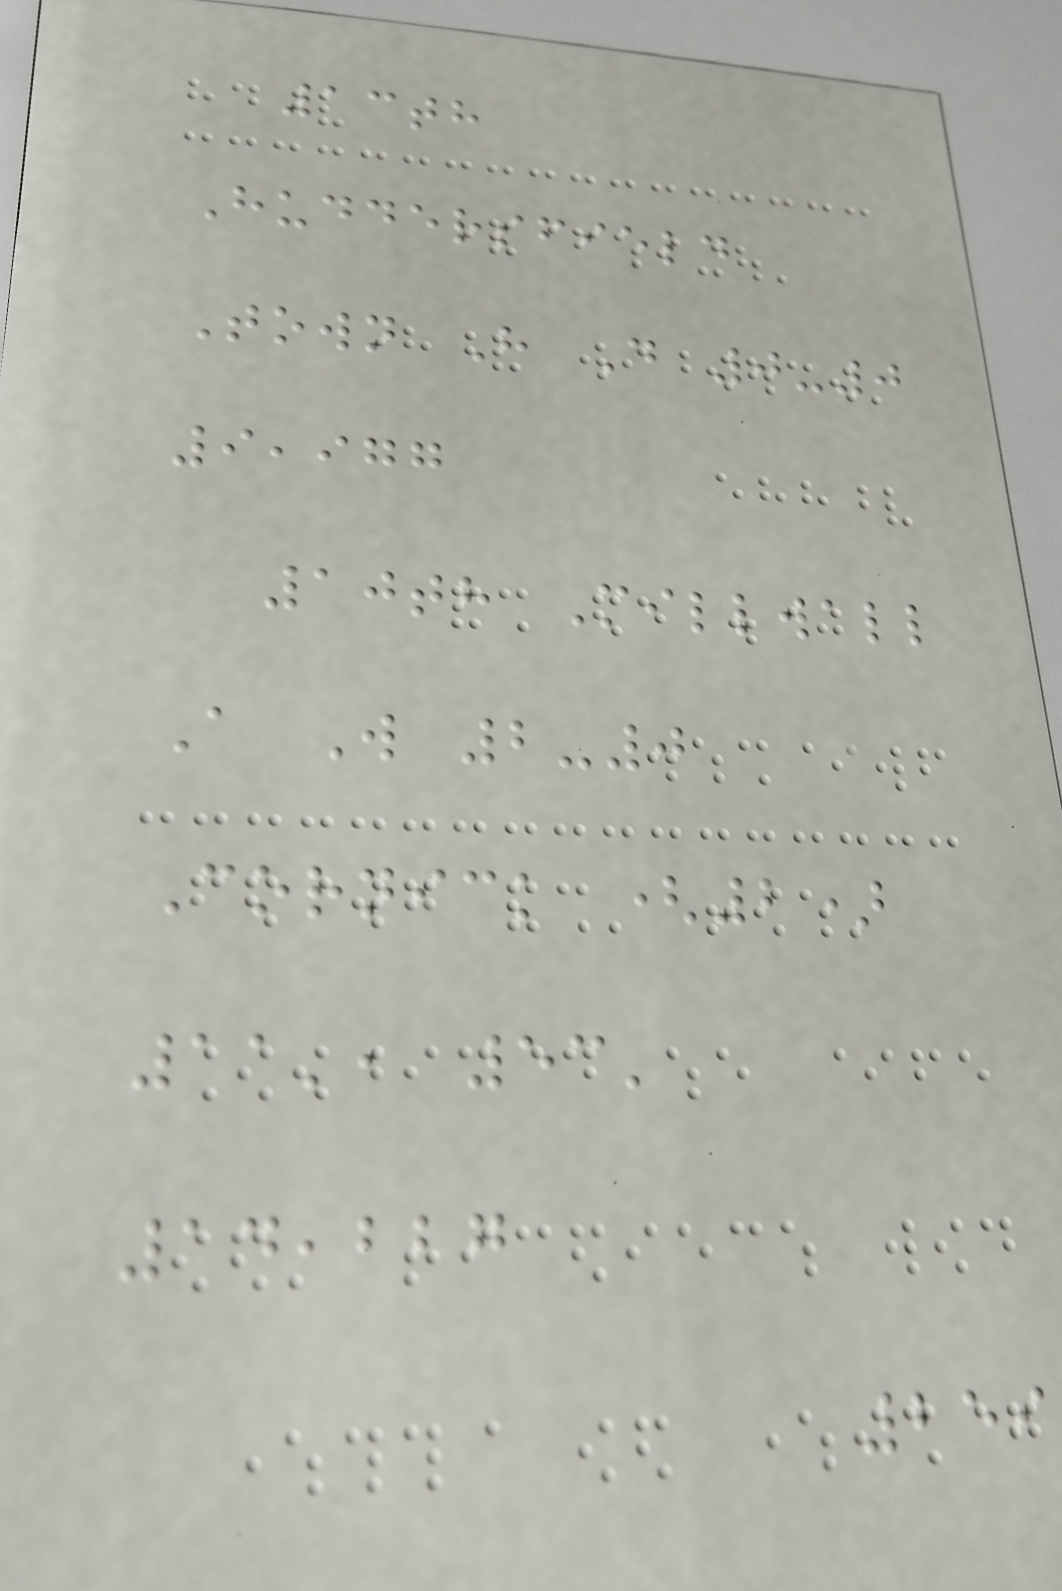13th
Huddersfield
Town H D 0-0
9,977
10th Millwall
A W 2-0
Cornick (2)
11', 53'
14,227
259
